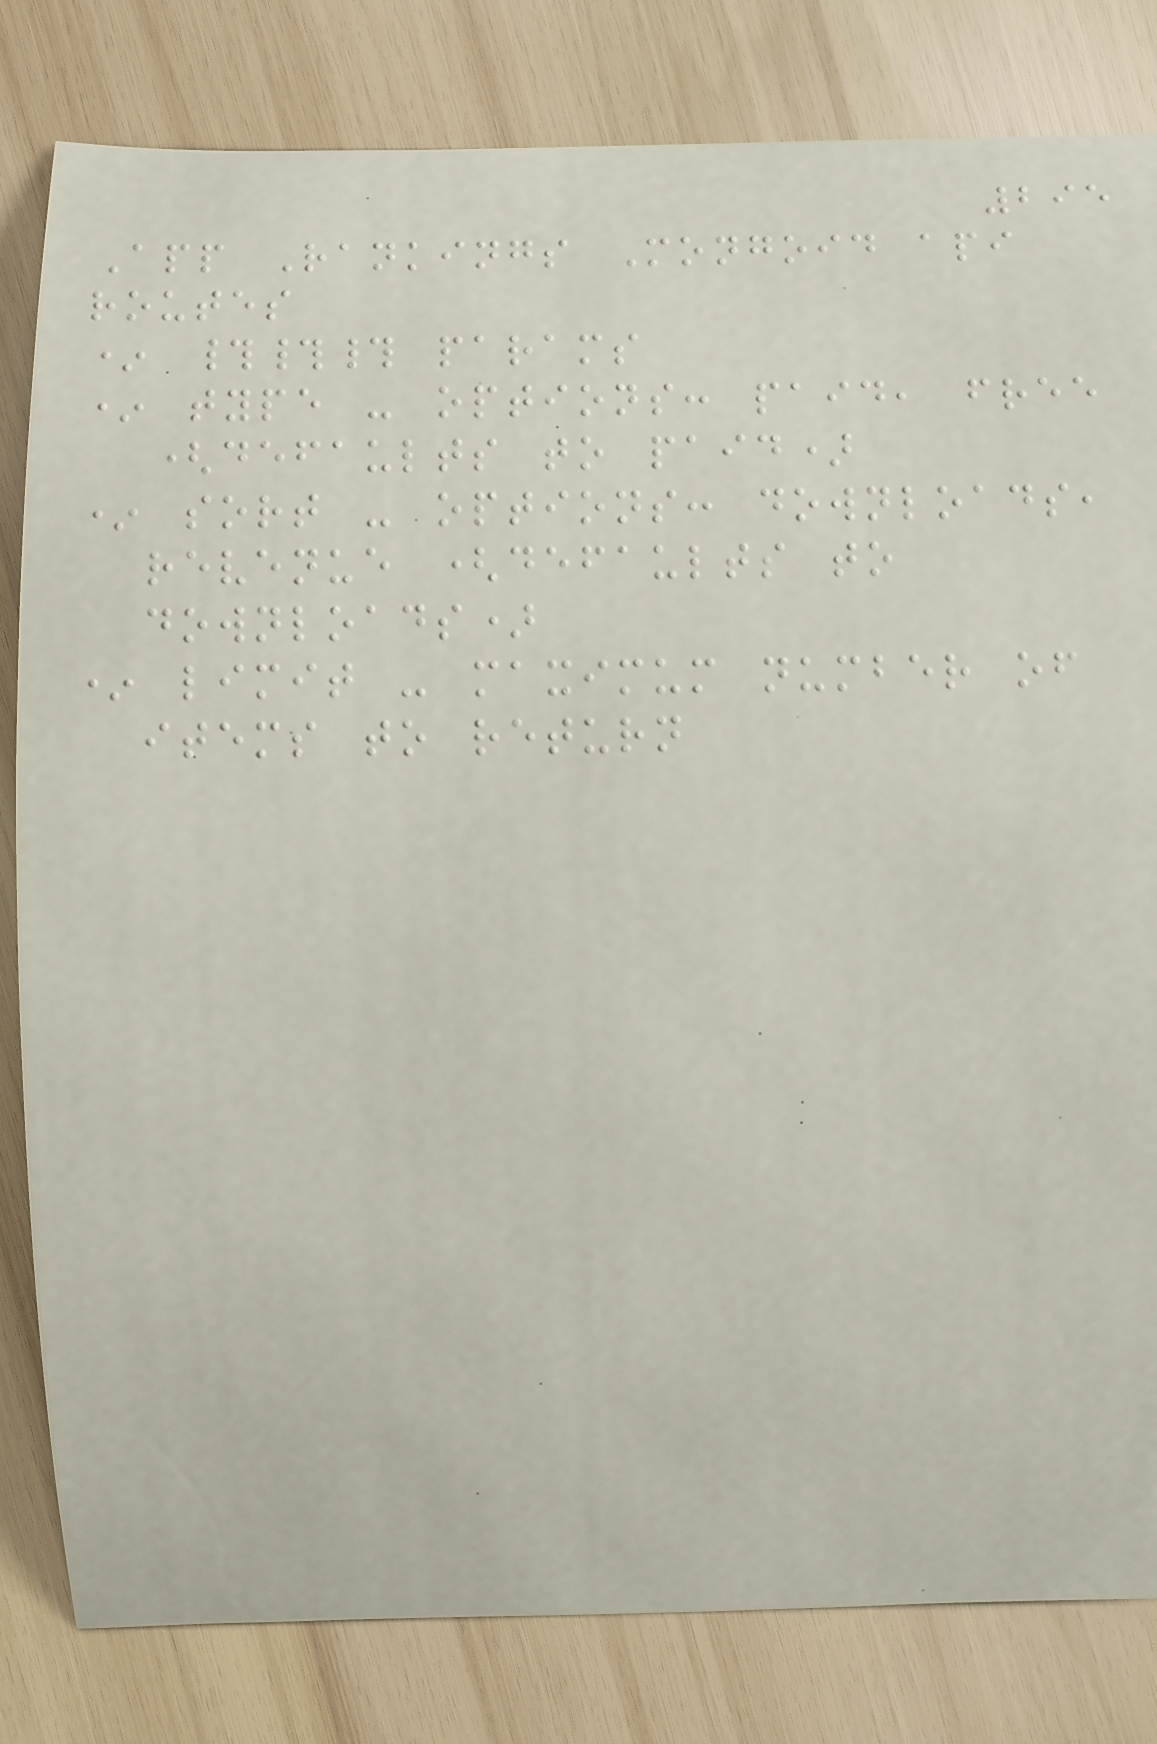295
App Rankings Mongoid api
routes
* ### params
* type - options: paid, free
(defaults to paid)
* sort - options: downloads,
revenue (defaults to
downloads)
* limit - maximum number of
items to return
